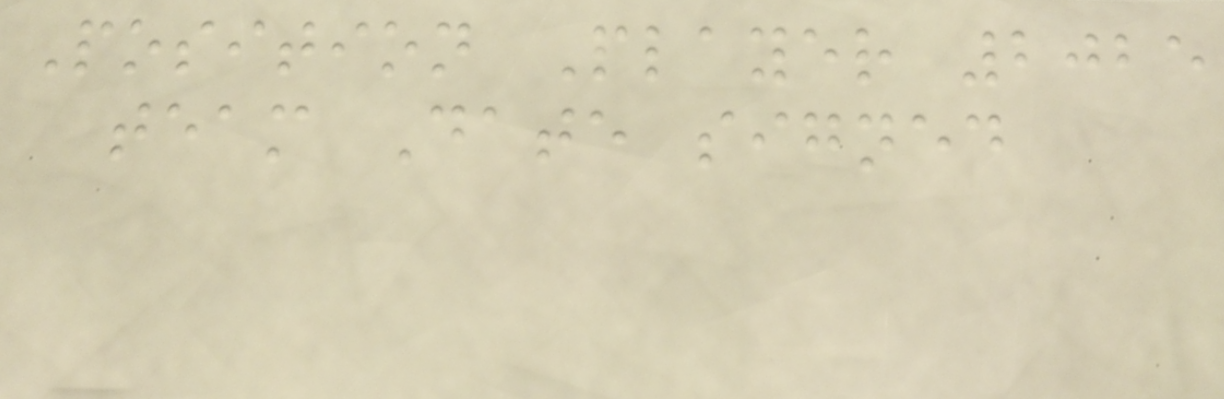Position Player 2025
team Date signed
